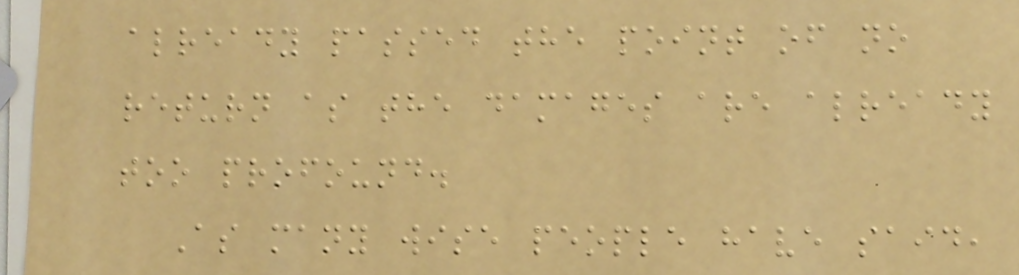already passed the point of no
return as the damages are already
too profound.
As many wise people have said,
